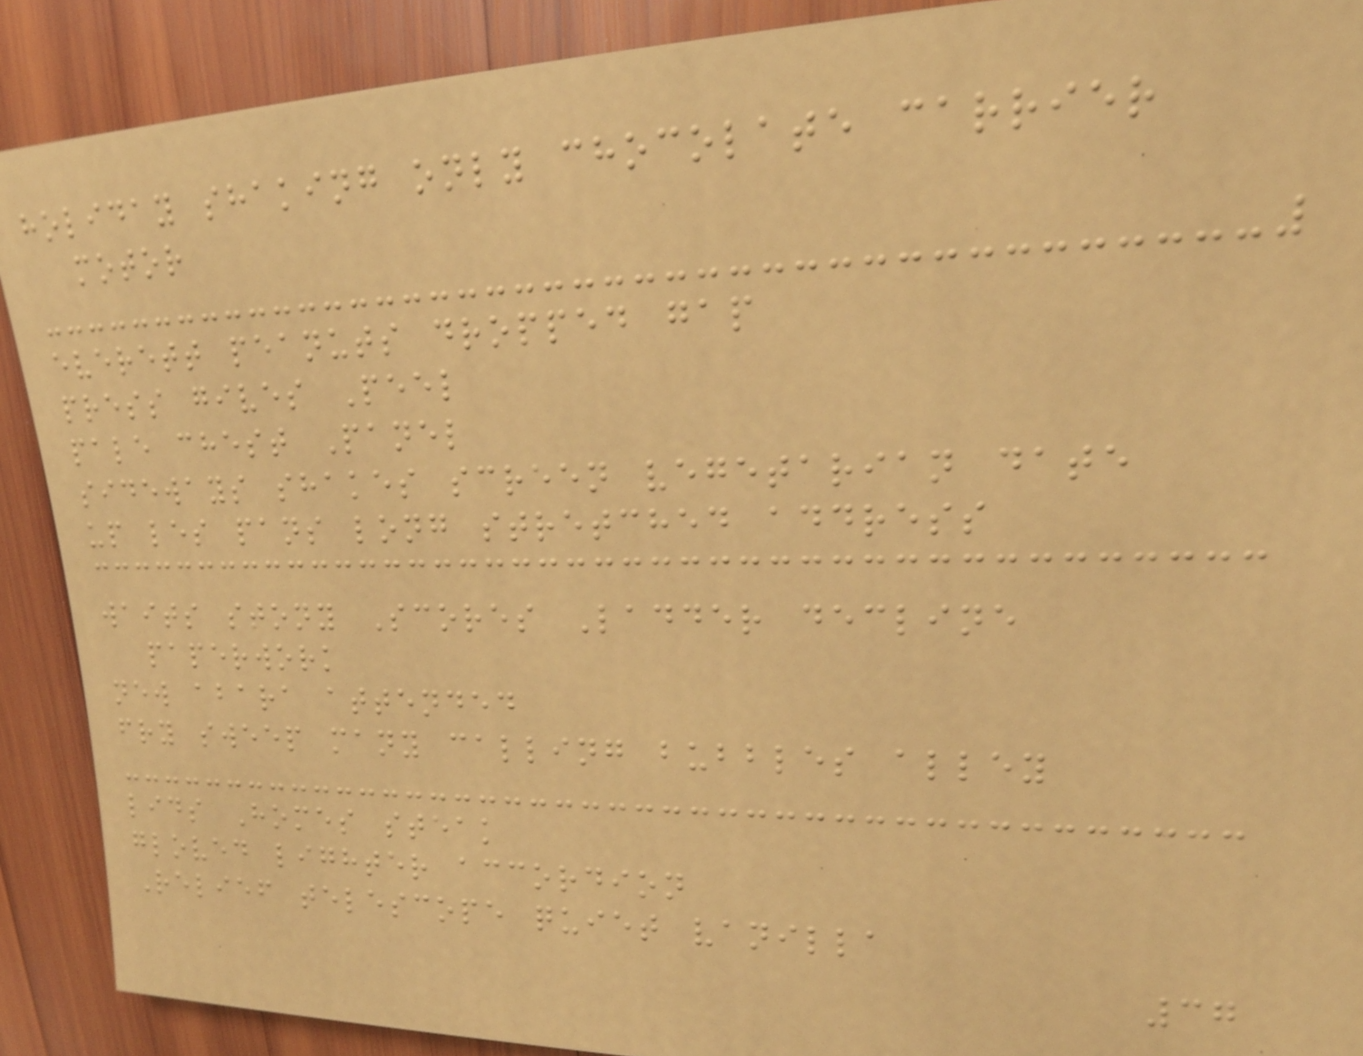holiday shaking only chocolate carrier
motor
everett peanuts dropped gap
press gives Peel
pale chest Panel
sideways shakes screen vegetarian date
up les pans long stretched address
waits stony Scores Ladder decline
paperwork
new abara attended
fry sweep many calling bubbles alley
lids Homes steak
gloved lighter accordion
Relief telescope quiet vanilla
37
